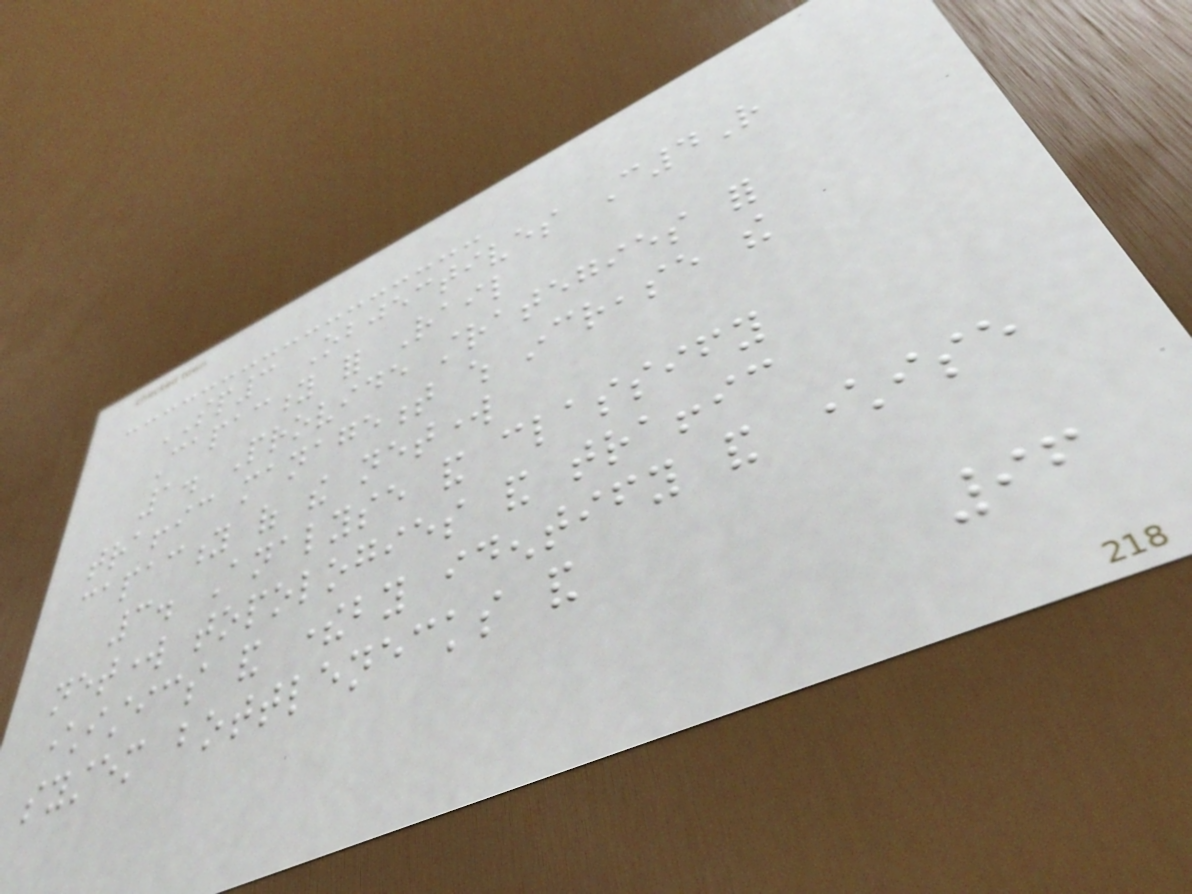SP3 Objectives C4R
Capacity for Rail
1. Provide strategies for
traffic management which increase the
capacity of the network
3. Analyse and classify
network topologies and traffic
characteristics and thereby identify and characterise
system bottlenecks and
96
